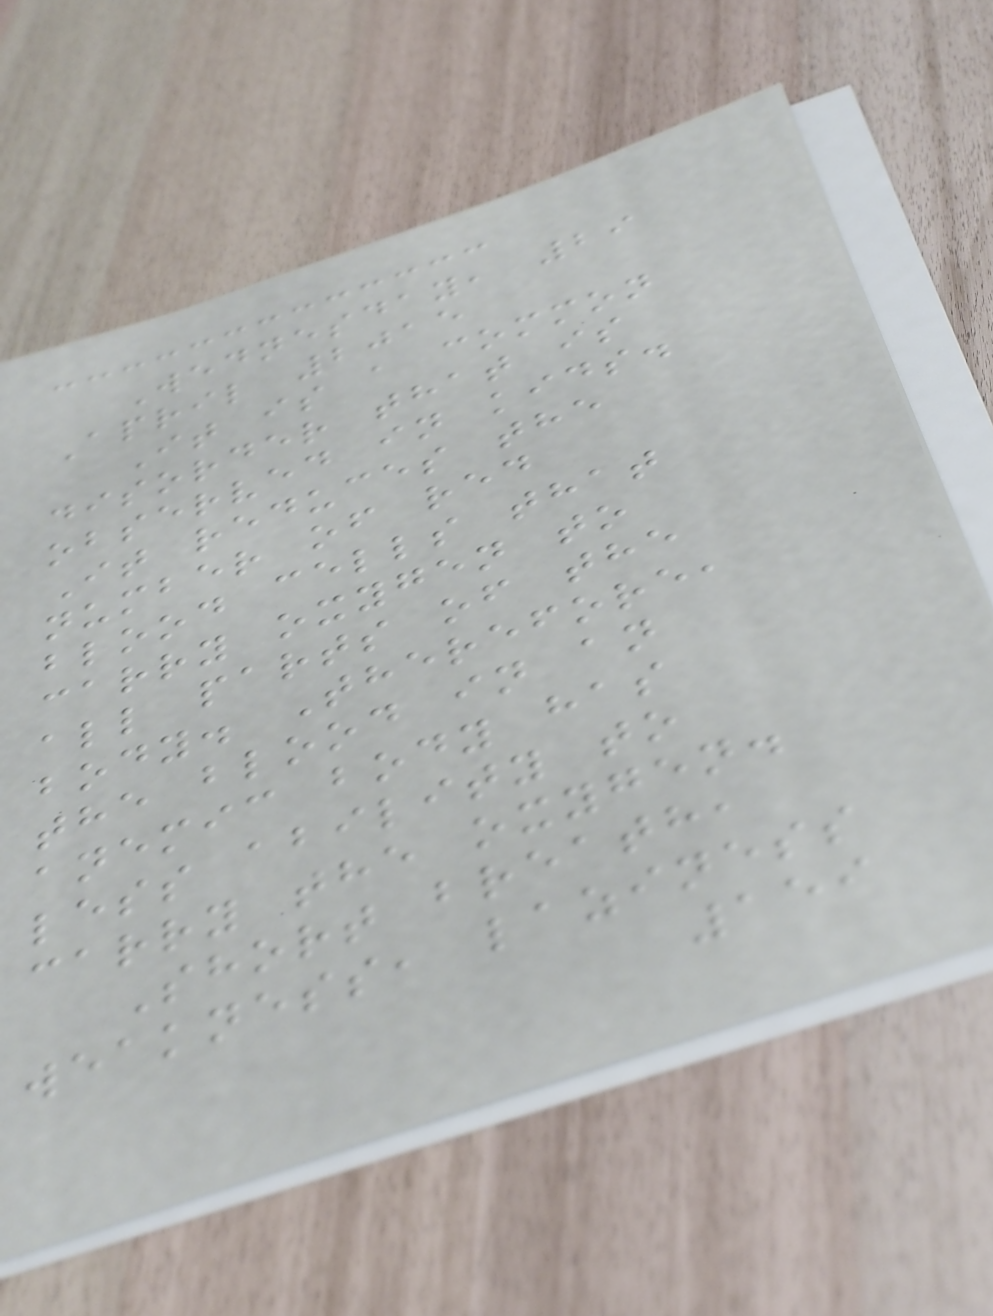Wednesday, 29
April 2015
It is a common
disorder that is
observed in kids.
It reduces the
number of red
blood cells that
carry oxygen to
all parts of the
body. Therefore,
the blood in an
anemic body has
less ability to
carry the oxygen.
Short breath,
weakness, laziness
159
